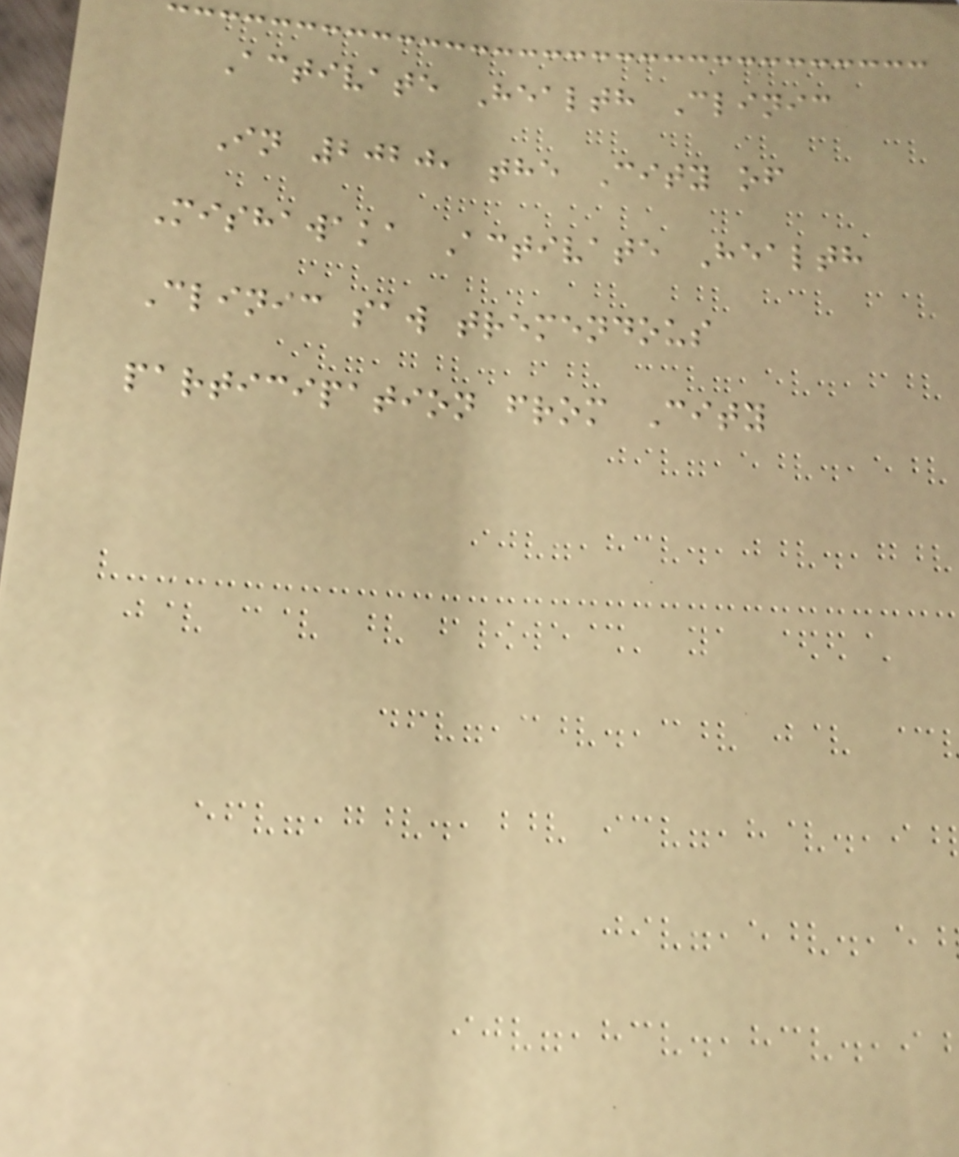Activate Health Clinic
In 2020, the City of
Mishawaka Activate Health
Clinic saw tremendous
participation from City
